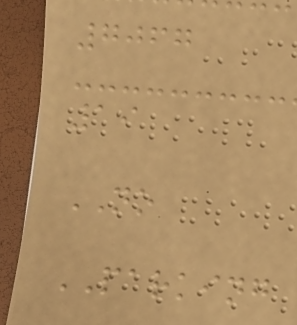7067
19
NO
PARKING
